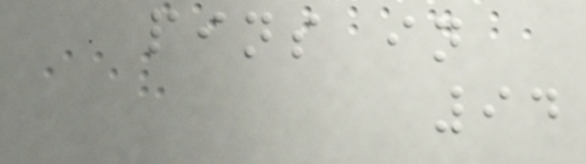pins in
94
